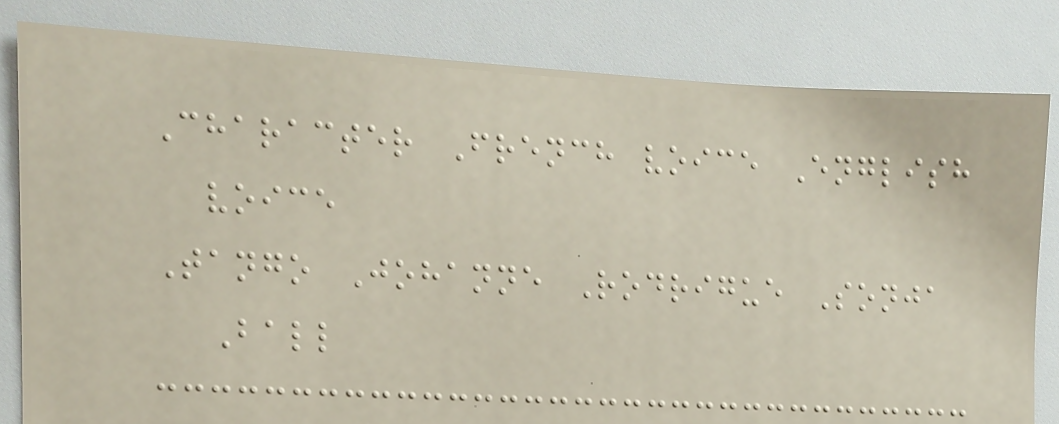Character French voice English
voice
Tango Johanne Rodrigue Sonja
Ball
